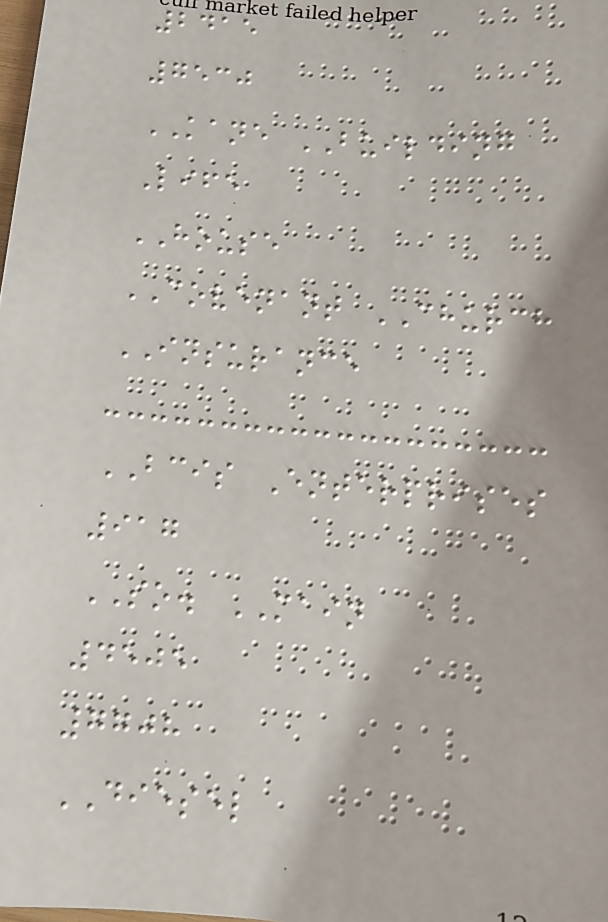2415
7530
KANE BUILDING
Life
HOUSE
COVENANT CHURCH
INSURANCE
BCIS Enterprises
917
SO. MAIN
4505
7708
DIESEL
